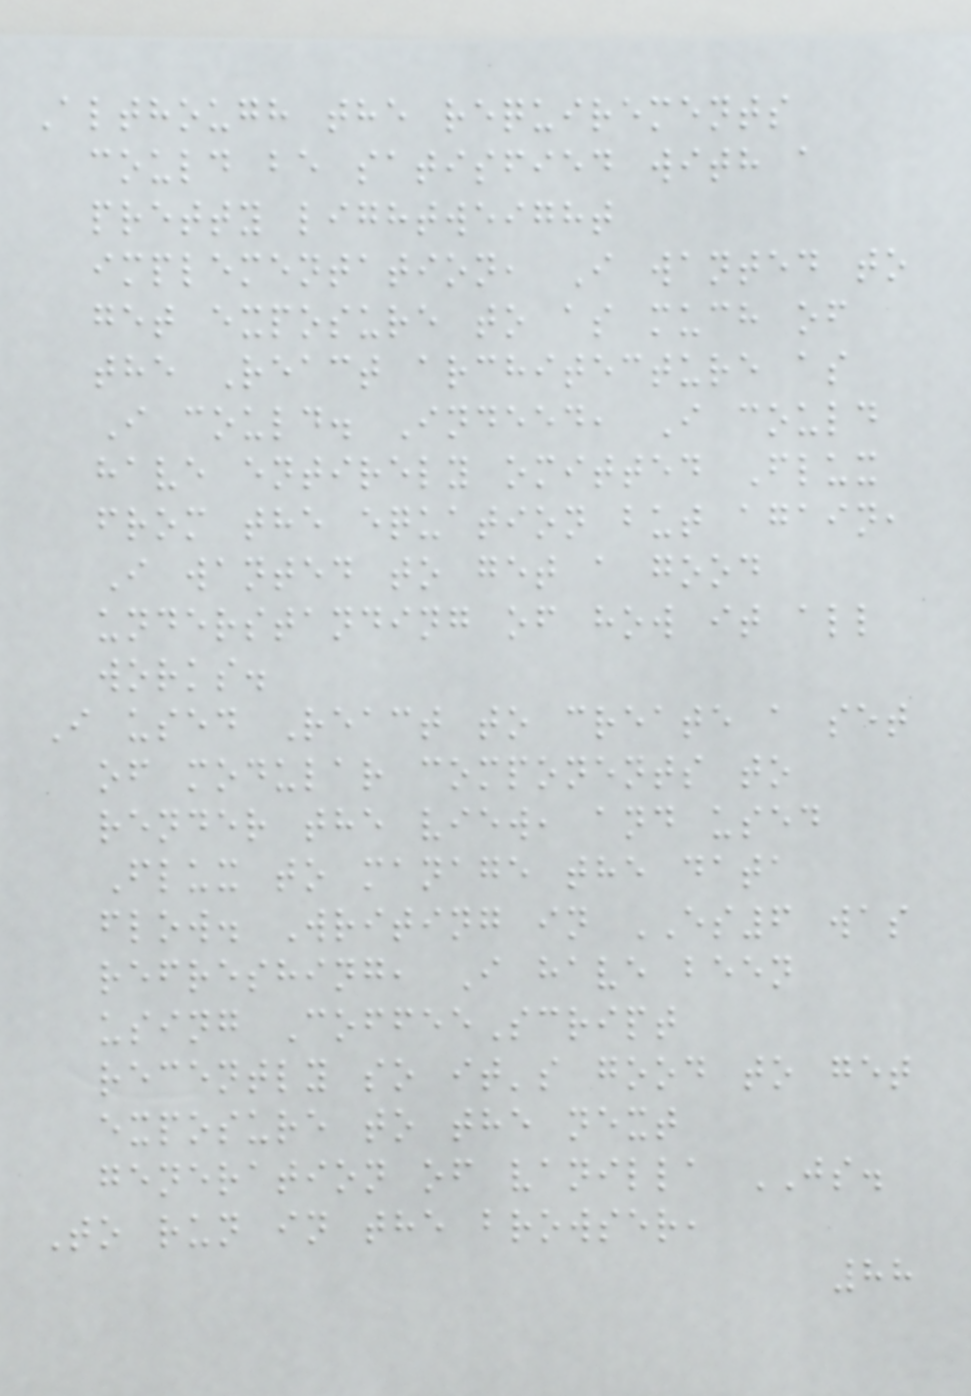Although the requirements
could be satisfied with a
pretty lightweight
implementation, I wanted to
get exposure to as much of
the React architecture as
I could. Indeed, I could
have entirely omitted Flux
from the equation but again,
I wanted to get a good
understanding of how it all
works.
I used React to create a set
of modular components to
render the view, and used
Flux to manage the data
flow. Writing in ES6 was
refreshing, I have been
using CoffeeScript
recently so it's good to get
exposure to the next
generation of vanilla JS.
To run in the browser,
88
